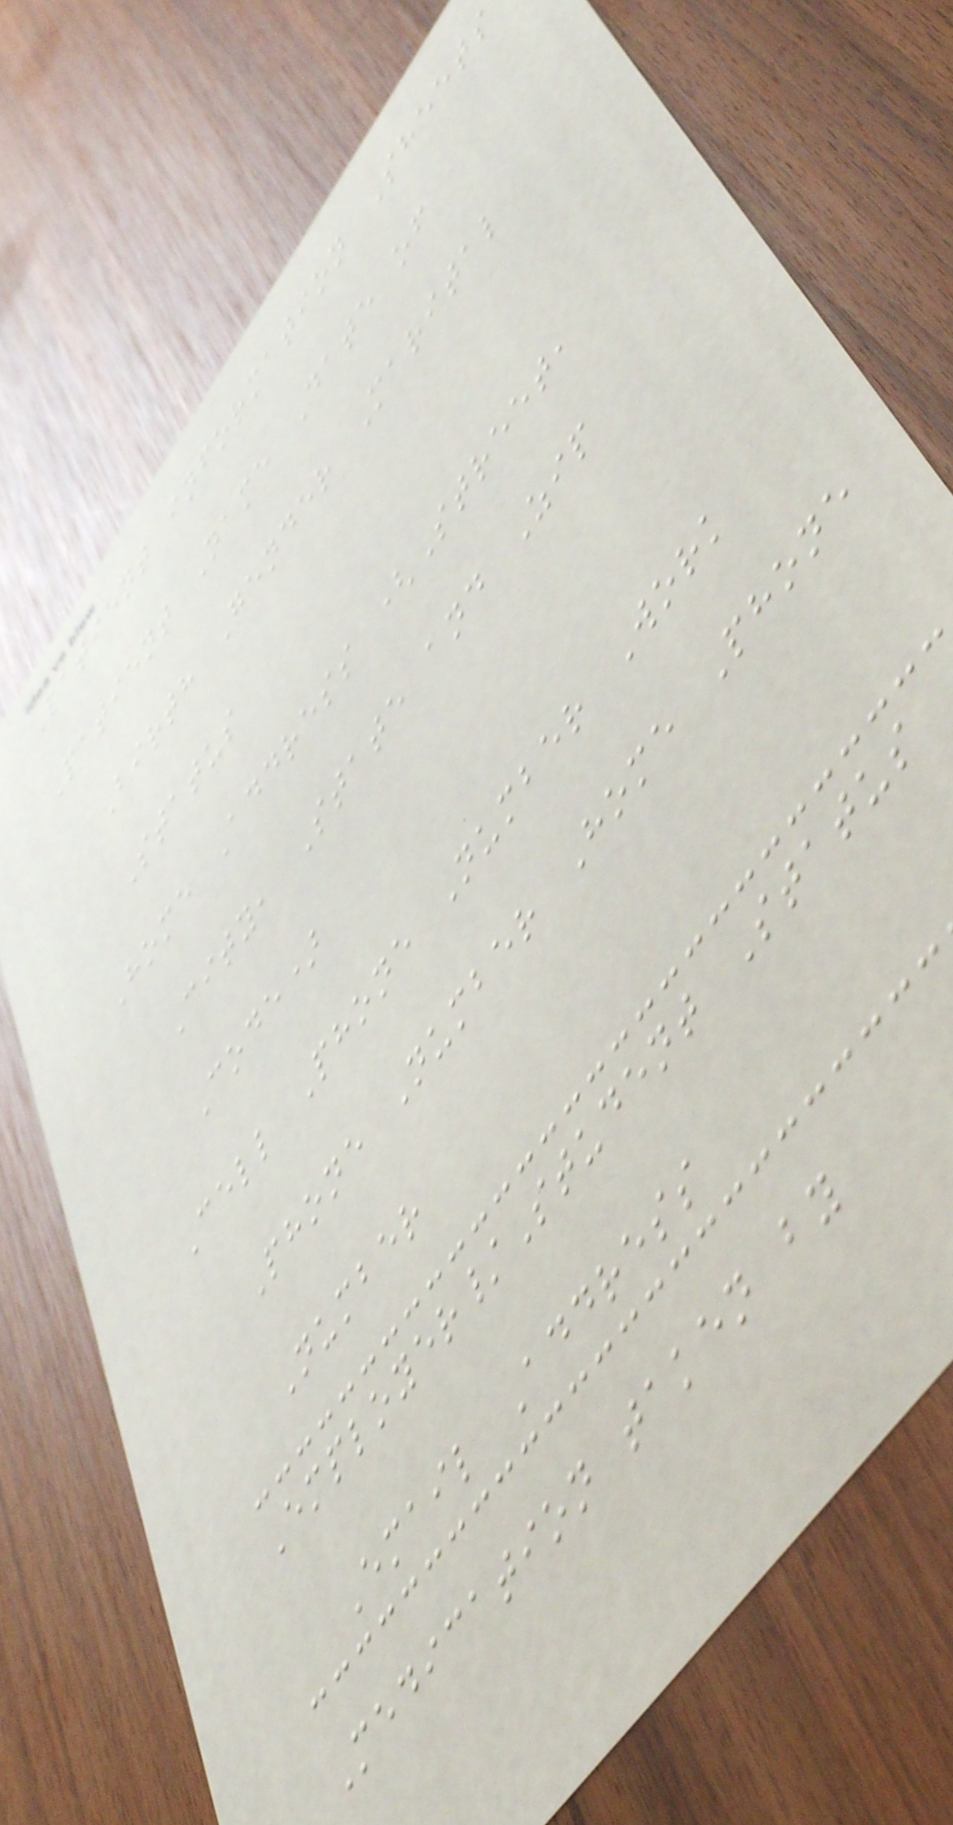Patient information Sheets
Patient Name Date of
Birth Gender Marital
Status
Home Address (Street,
City, State and Zip
Code)
Cell Phone Number Work
Phone Number Home Phone
Number
Employer/Student Status
Email Address
Medication taken by
